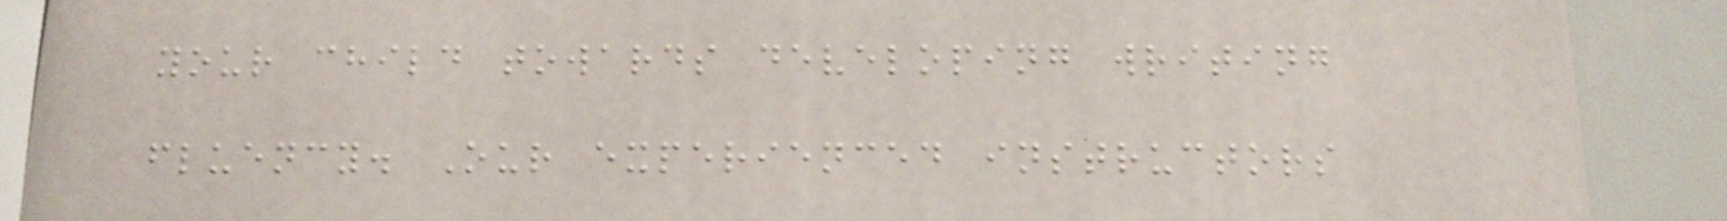your child towards developing writing
fluency. Our experienced instructors
